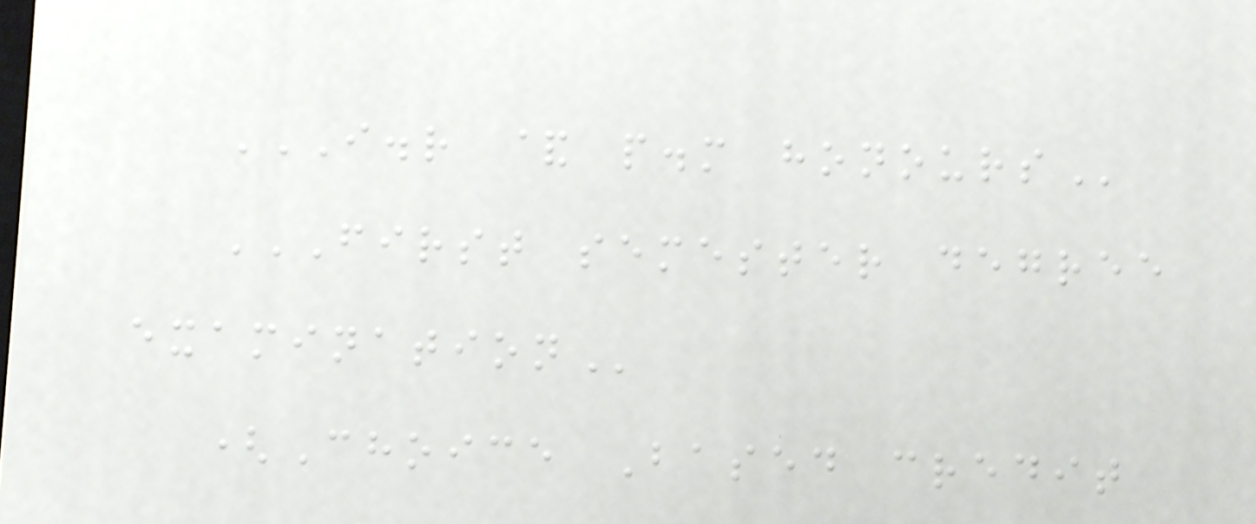I.R & P.M HONOURS
FIRST SEMESTER DEGREE
EXAMINATION
(Choice Based credit
